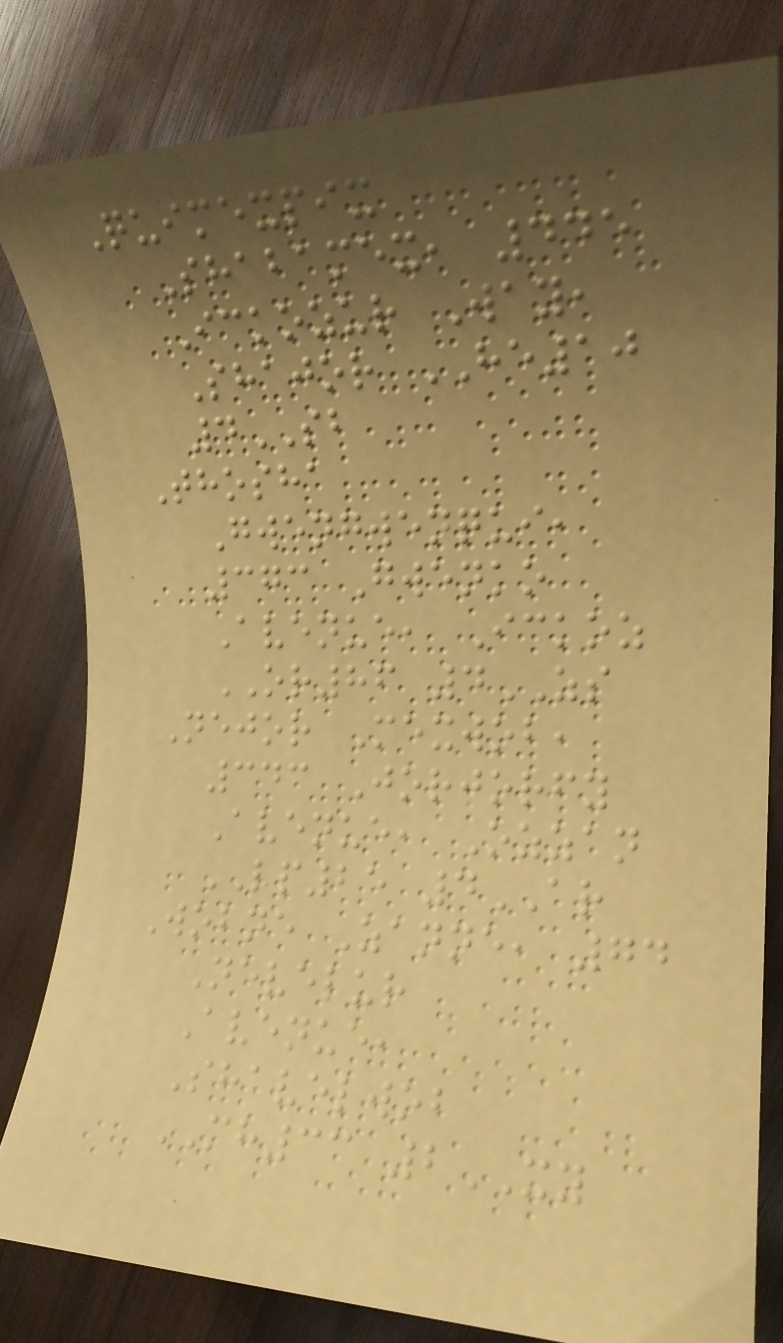Quimexpix
Shabamex, 445
Ickozur Way,
Shajor HE10
4SB
Thosha
Gwengwenqui,
373 Gwenko
Avenue, Ickoz
OR86 4ZS
Nejor Mexwob,
343 Jorjorfy
Avenue, Ozzan
LP25 4AR
Wobne Zanne, 74
Nevelur
Avenue,
Shavelwob
MH33 2XY
